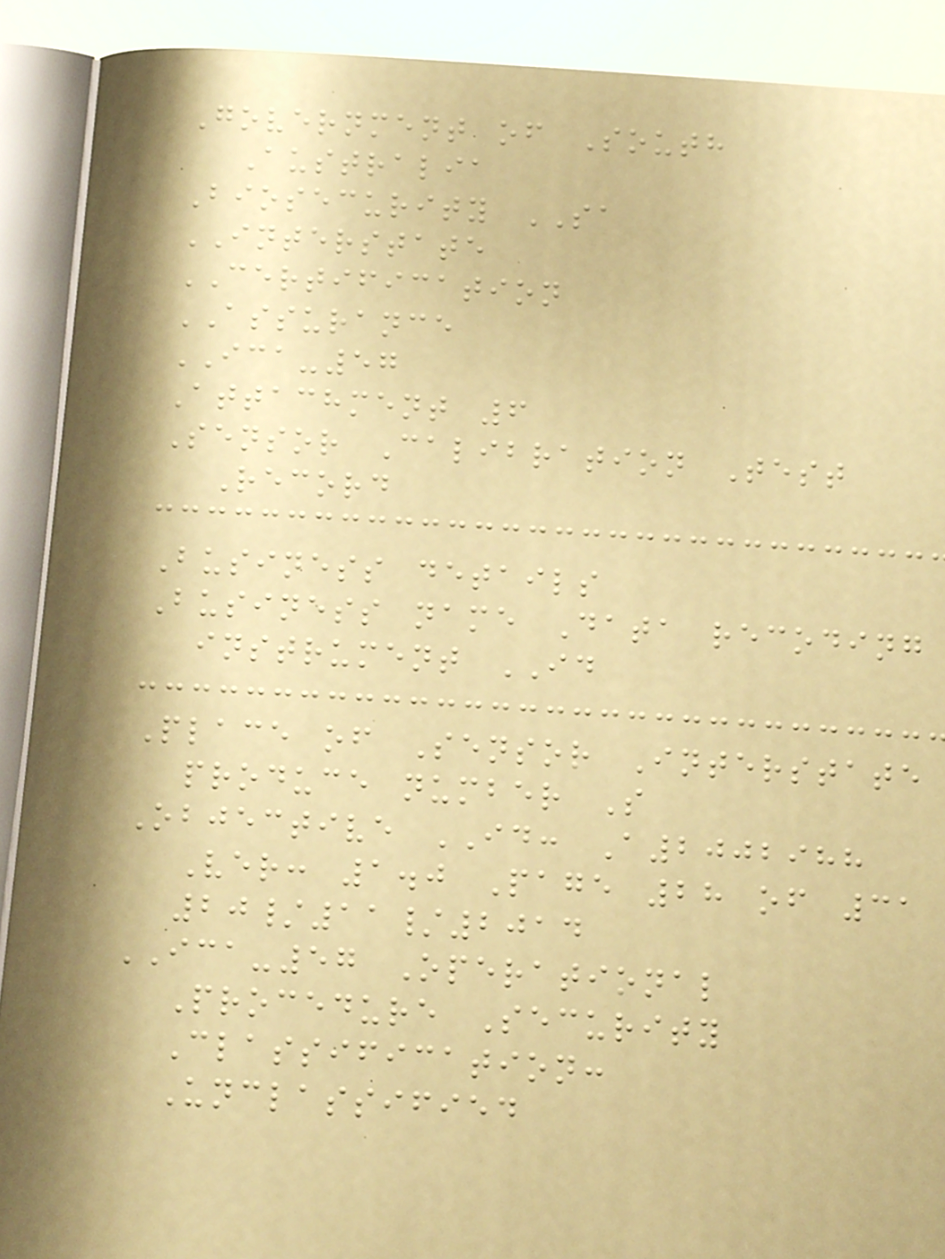Government of South
Australia
Biosecurity SA
INTERSTATE
CERTIFICATION
ASSURANCE
ICA-57
Attachment 6
Sensor Calibration Test
Record
Business details
Business name Data recoding
instrument ID
Place of Sensor Interstate
produce number S
Objective ID: A2002988
Ver: 1.0 Page 28 of 31
20/11/2014
ICA-57 Operational
Procedure Security
Classification:
Unclassified
